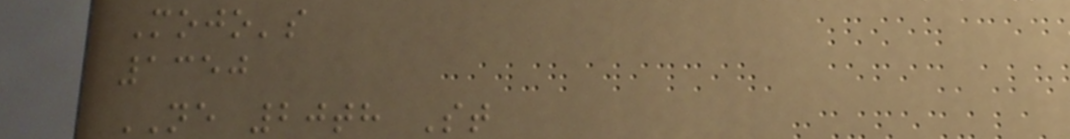Mojo's
1350
NE 20th St
